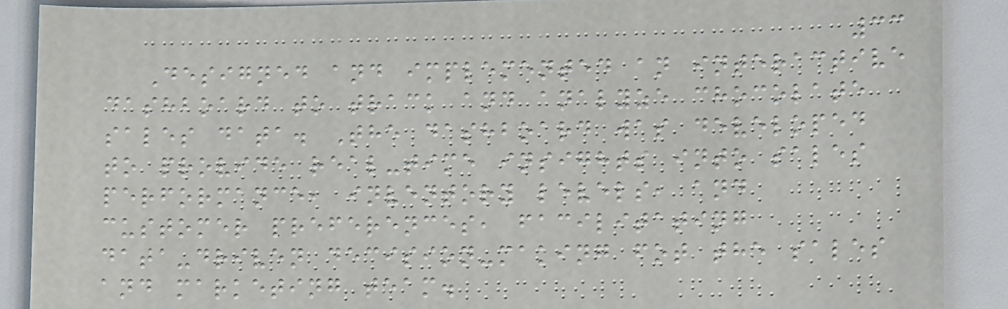33
Designed and implemented an interactive
dashboard to track and analyze chocolate
sales data. The dashboard was developed
to provide real-time insights into sales
performance, inventory levels, and
customer preferences, facilitating
data-driven decision-making fot the sales
and marketing team.
